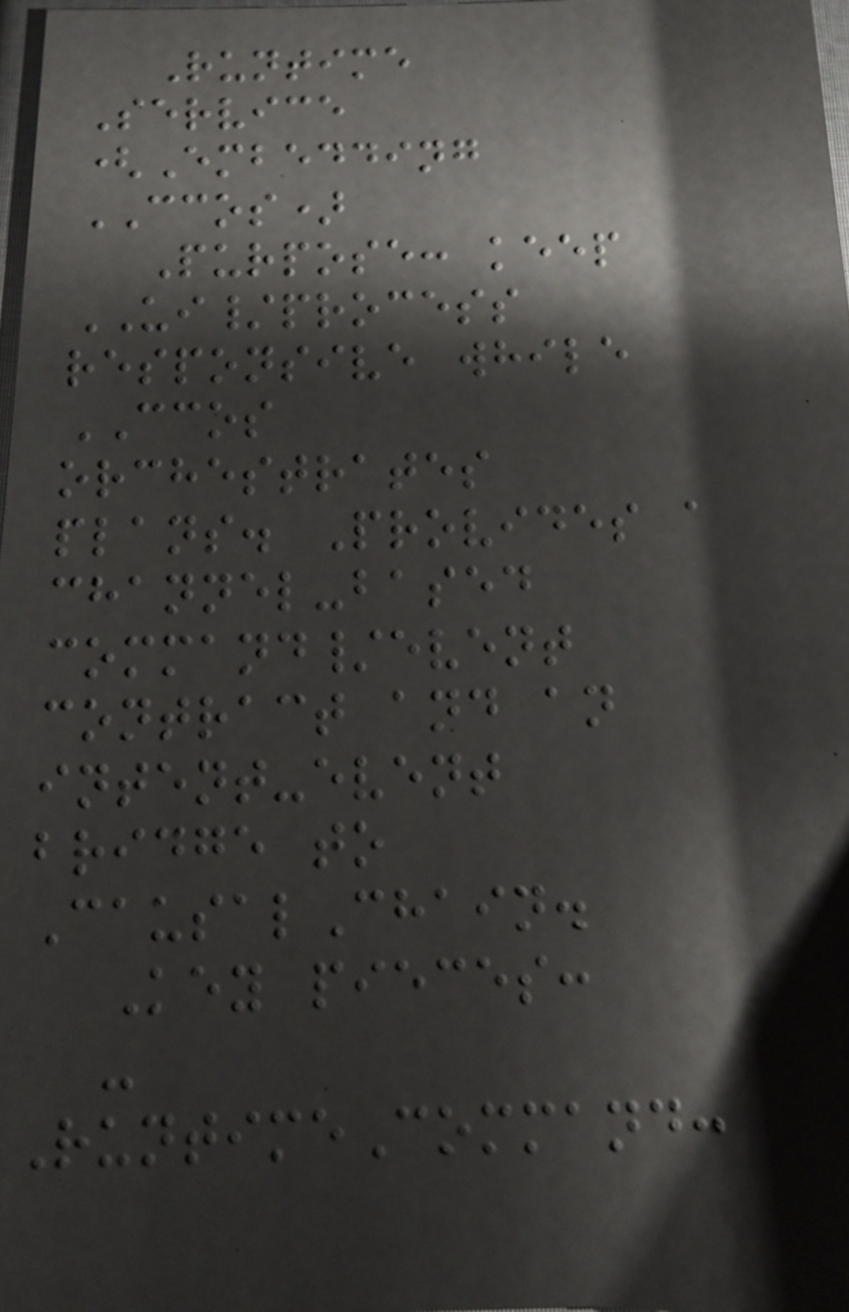Runtime
Service
(Embedding
CCOS)
Purpose: keep
UI/process
responsive while
CCOS
orchestrates
plans. Provides a
channel-based
command/event
contract and an
intent-event
bridge to
CausalChain.
Key pieces:
-
RuntimeCommand:
